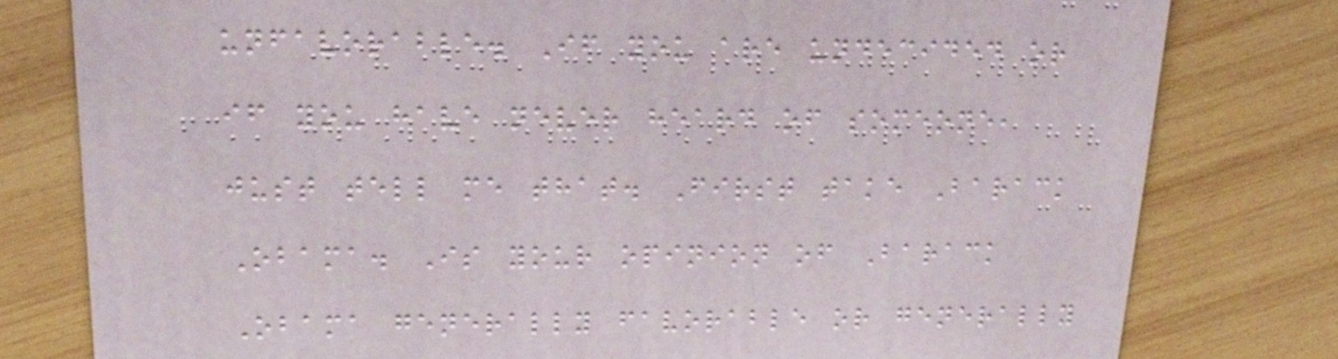unfavorable. If you are undecided or
if you have never heard of someone,
just tell me that. First take Barack
Obama. Is your opinion of Barack
Obama generally favorable or generally
